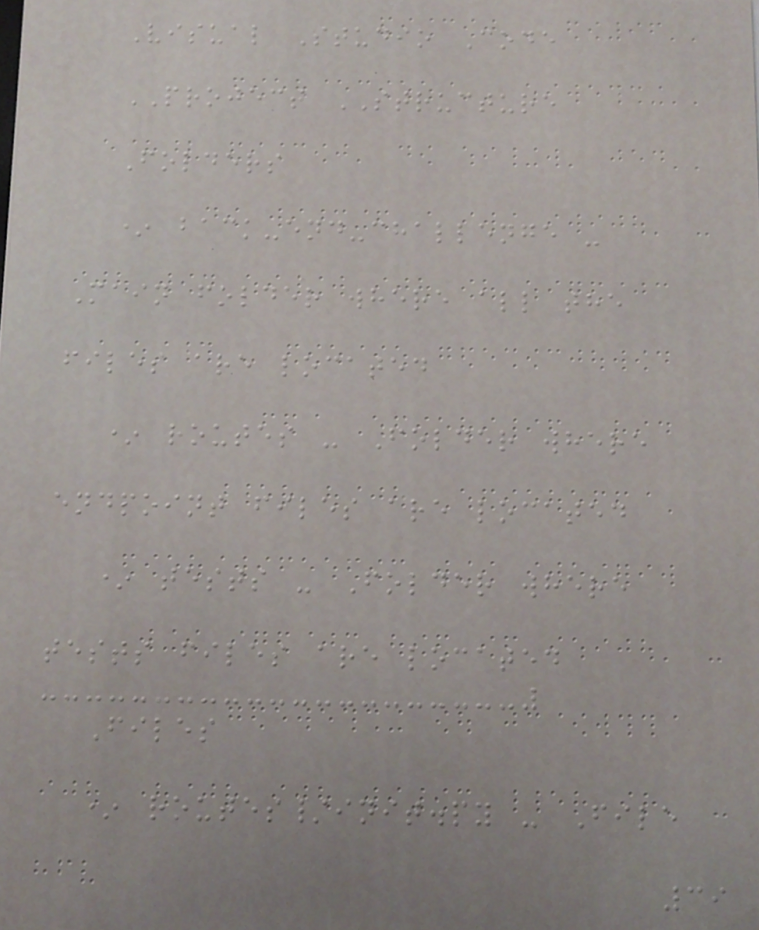Visual Studio Code
PROJECT STRUCTURE
Folders
* back-end-challenge -
Main folder where all the
files are located
* routes - Folder where
endpoint files are located
* tests - Folder where
tests files are located
Files
* routes/init.py - File
39
